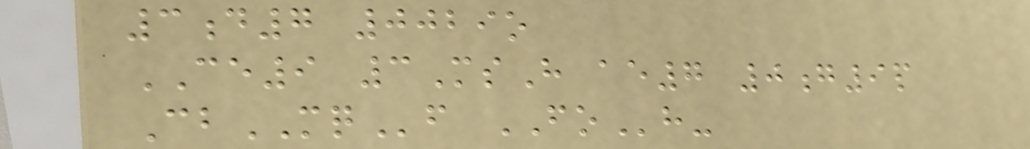3d7 0029o
CE9 3MsH ae7 0g9p
CbMQf FOh-
